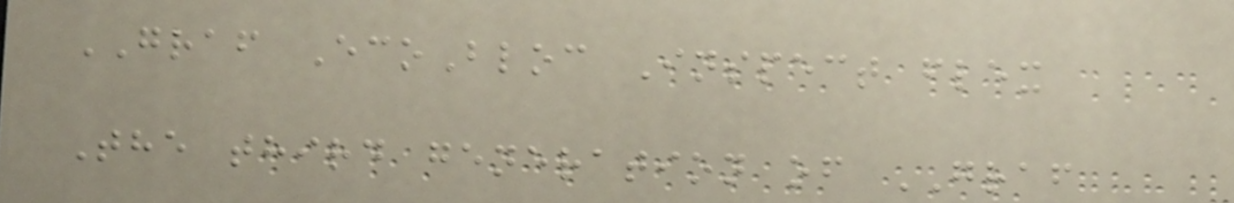GRAF EcoBloc Inspect flex
The third generation of GRAF
